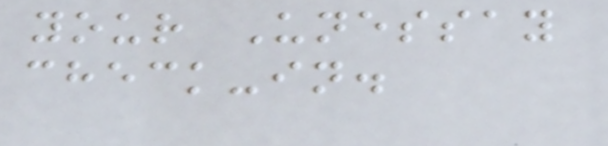your Unessay
check-in.
